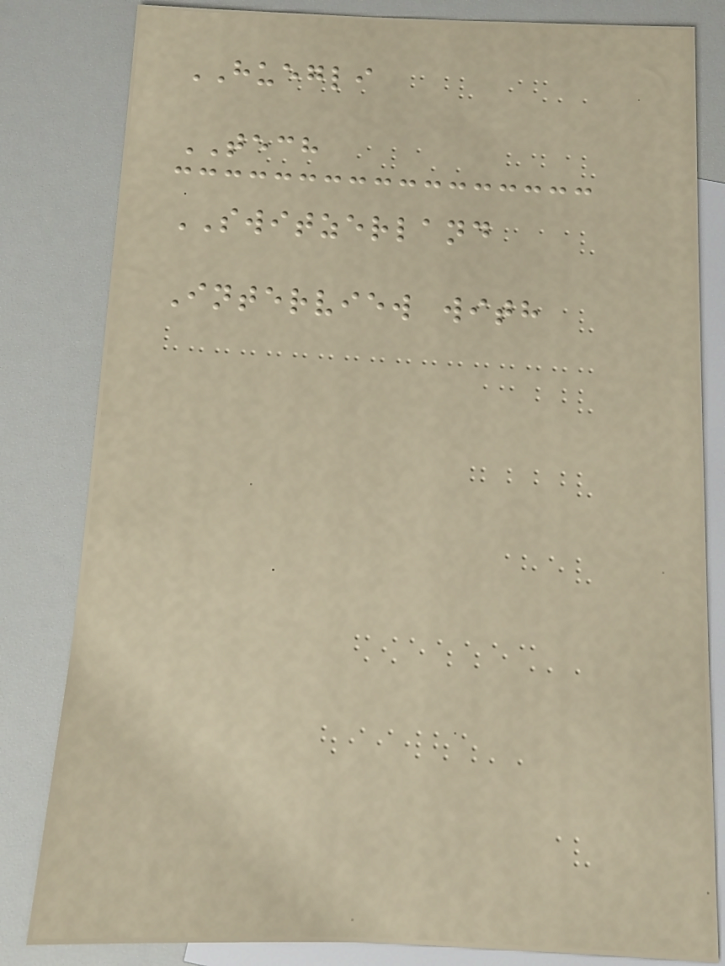HUEGLI
TECH
SWITZERLAND
Interview with
